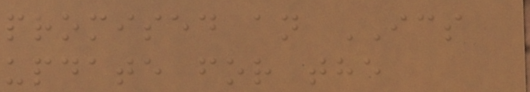promised an ICS
update for the
